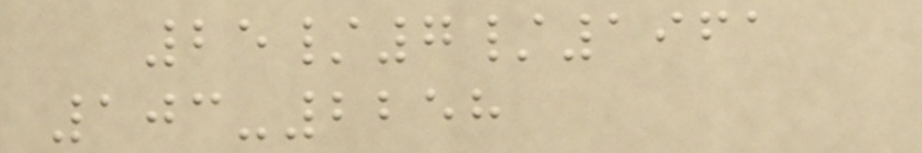25/7/1961
103-2258
